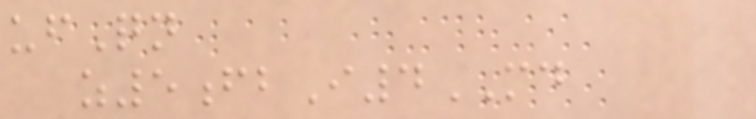ufQn
z5fbI4MD
